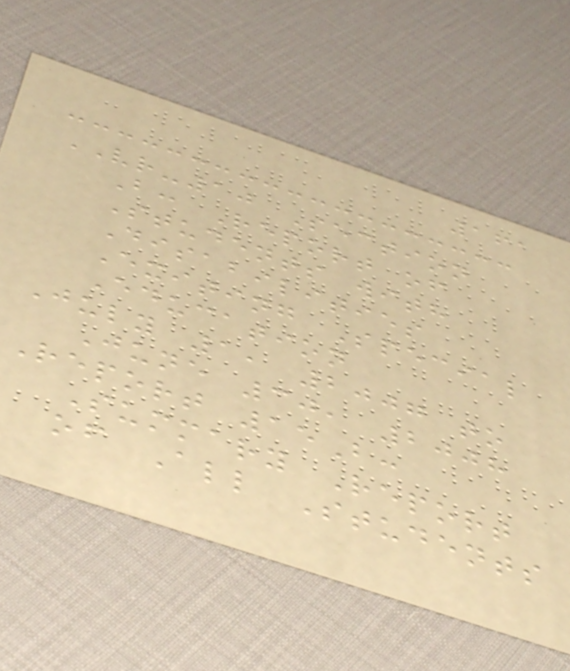161
VR-10 Section
B: Report of
Students with
Disabilities
Exiting Special
Education
July 1, 2007 to
June 30, 2008
Report 15B:
Summary Report
of All Students
